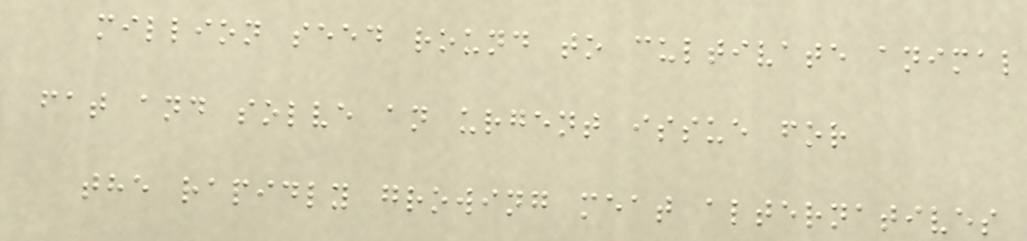million seed round to cultivate animal
fat and solve an urgent issue for
the rapidly growing meat alternatives
